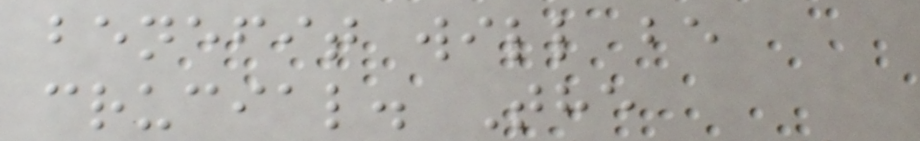benefit will be
crucial. The
